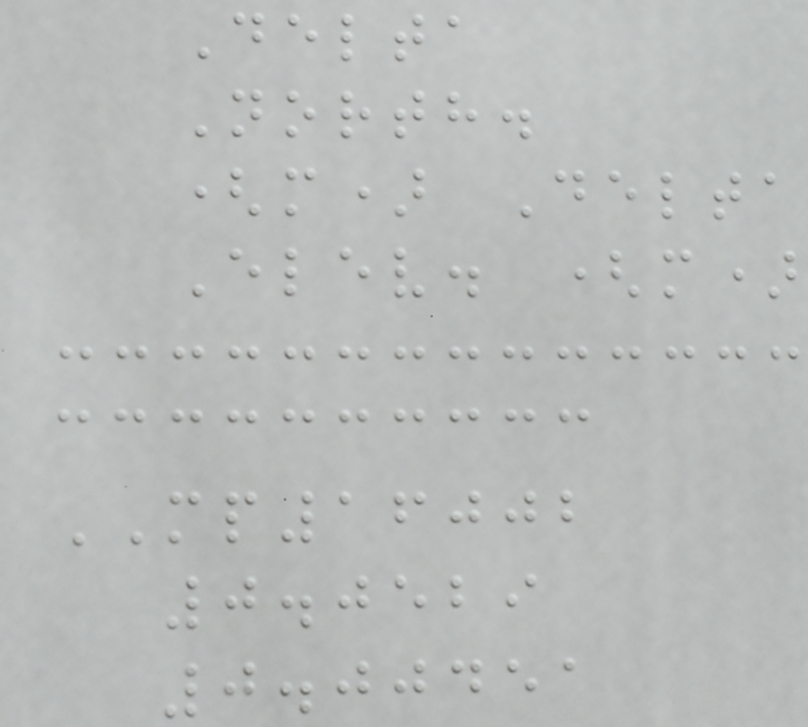Delta
North.
(m) Delta
Elev. (m)
MP16002
0.0529
0.00451
